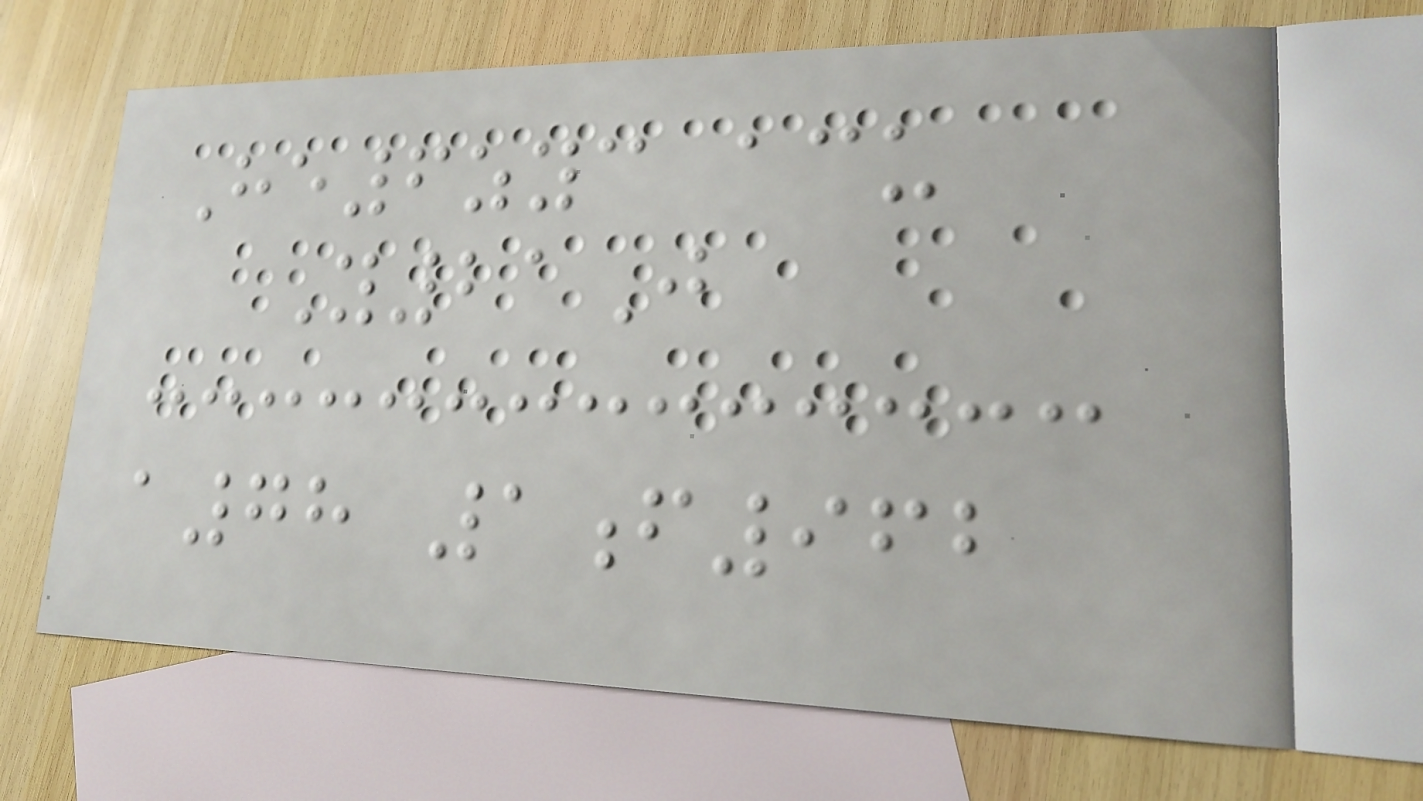He6zyc acu
Y21J
a78 1f962
